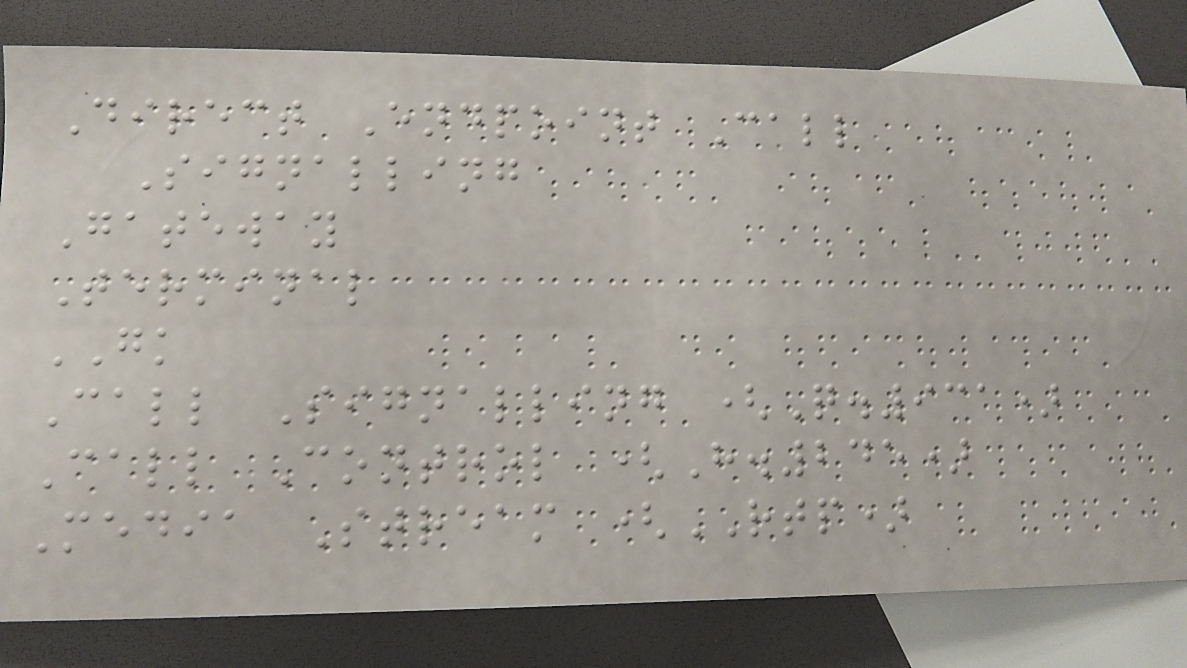Direct Endpoint Call
Signalling
Gateway
Terminal
GK
Call Signalling (Q.931)
Call Control (H.245)
Media Stream (RTP)
